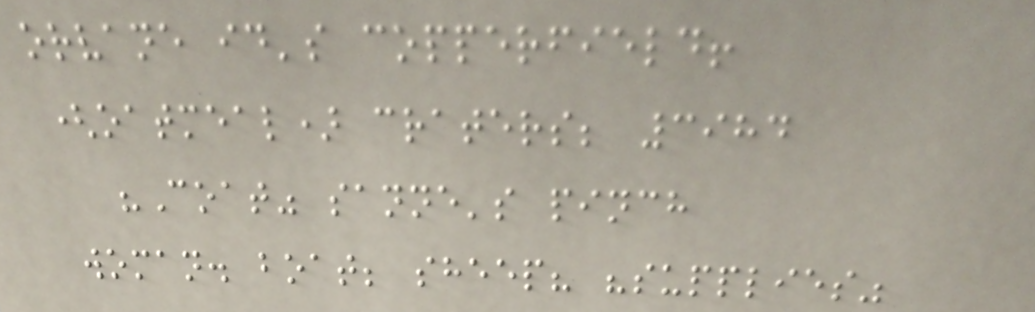orvane id's copperfield!
(oatmeal) craters; 3984
"Coat" sanne's pinch
woman. boat; sheep? "supplies"
